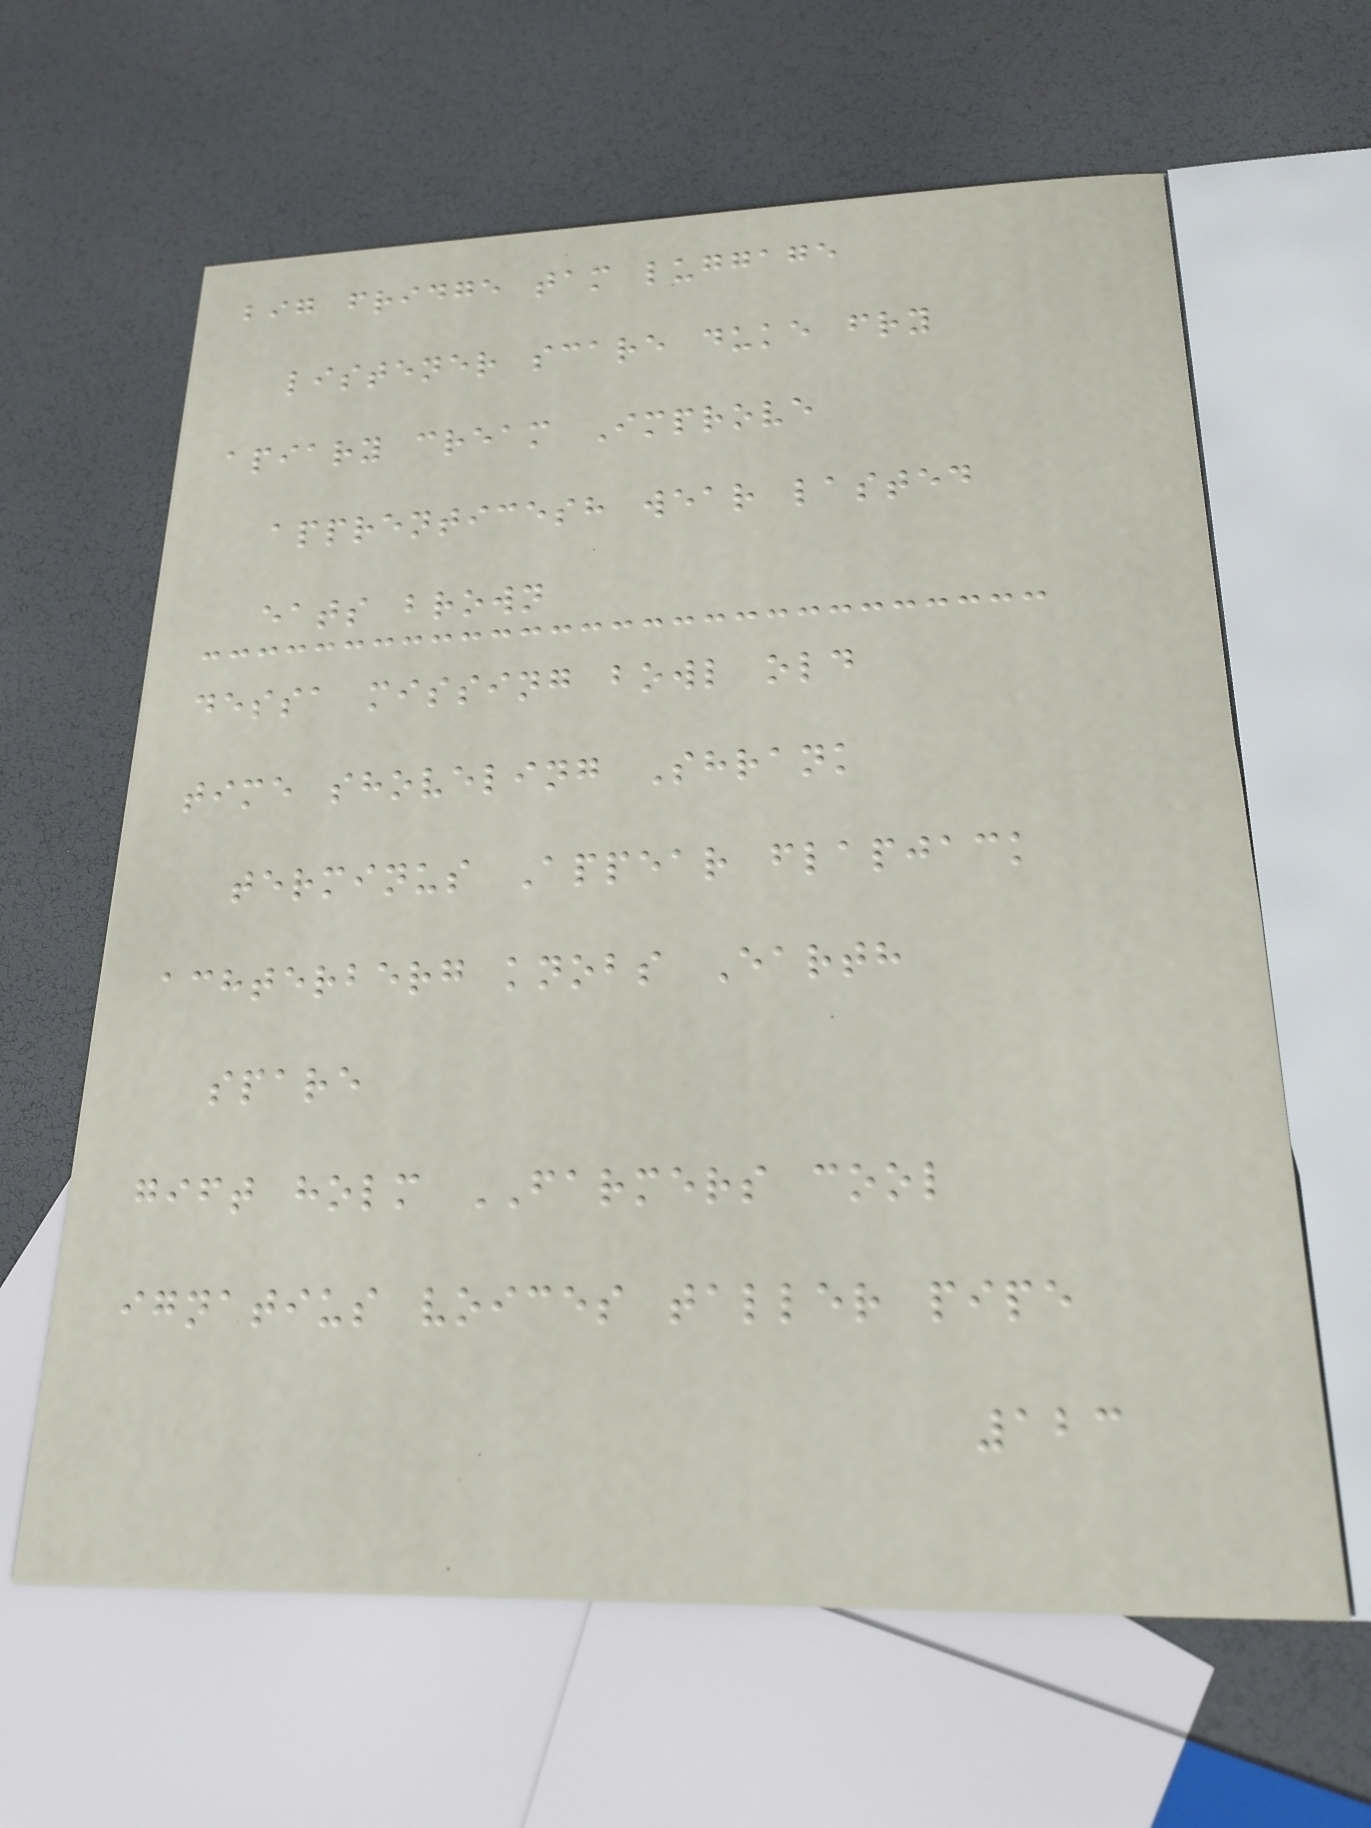big fridge tam luggage
listener scare duke fry
apiary cream Improve
apprenticesh wear lasted
eats brown
dessa missing bowl old
time shoveling Shrank
terminus Appear flapjack
achterberg knobs Earth
spare
gift holm FARMERS cool
ignatius voices taller pipe
123
